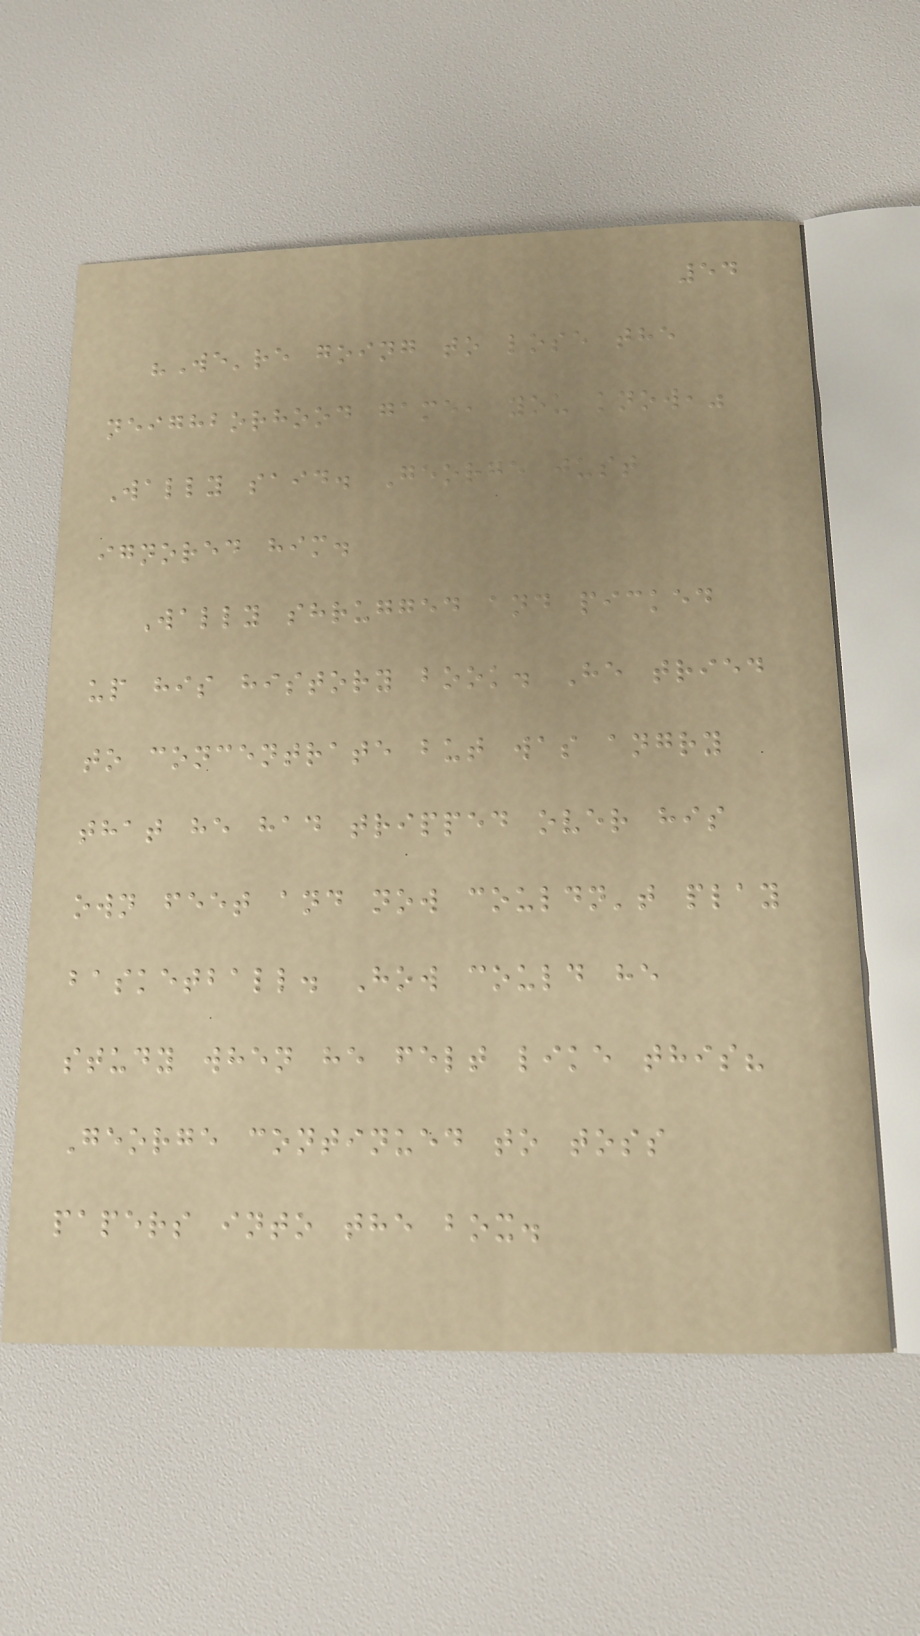54
"We're going to lose the
neighborhood game, you know,"
Wally said. George just
ignored him.
Wally shrugged and picked
up his history book. He tried
to concentrate but was angry
that he had tripped over his
own feet and now couldn't play
basketball. How could he
study when he felt like this?
George continued to toss
papers into the box.
